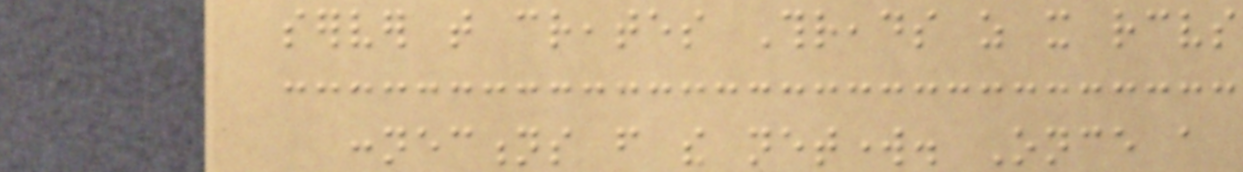server that creates Threads as it receives
connections from the network. Once a
